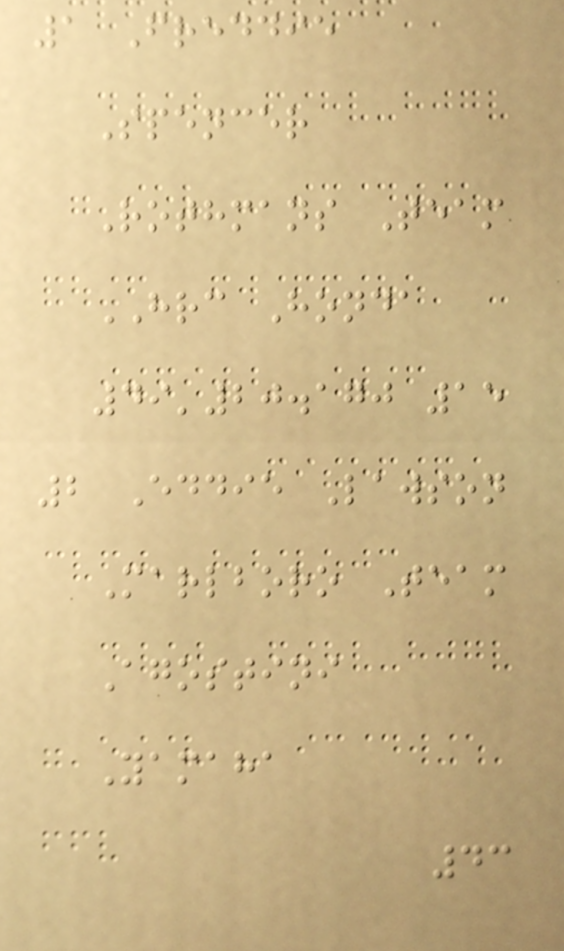1 Freddie
Spencer
Rothmans Team
HRC Honda
49'20.170 15
2 Eddie Lawson
Marlboro Team
Agostini
Yamaha
43
